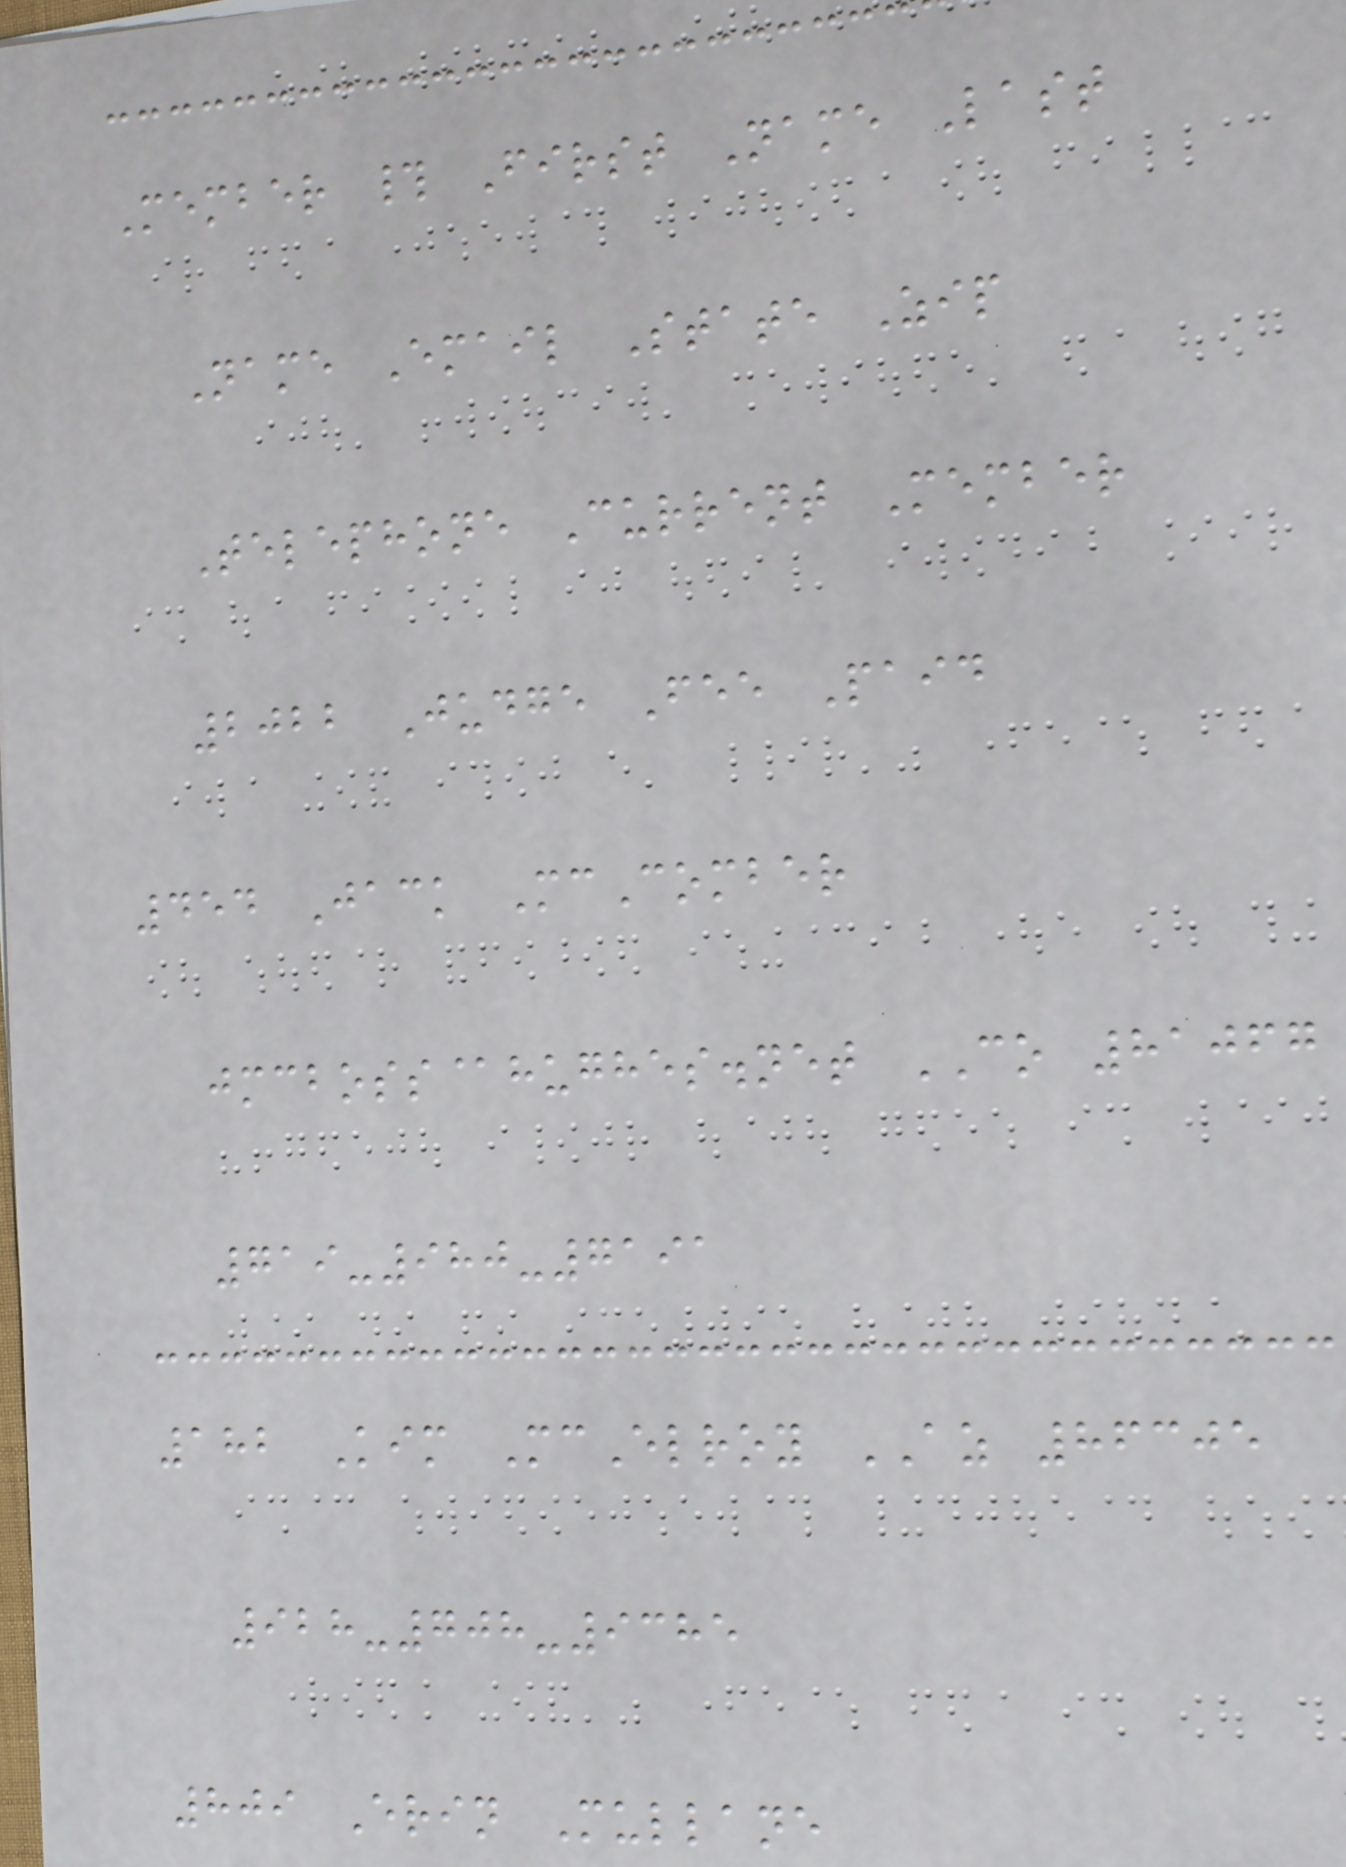Member # First Name Last
Name Email State Zip
Telephone Current Member
2022 Judge Fee Paid
454 Jack McComber
jmcboss@hughes.net CO 81067
719-980-7191
182 Kim McElroy AZ 86305
928-708-9385
809 Erin Mullane
